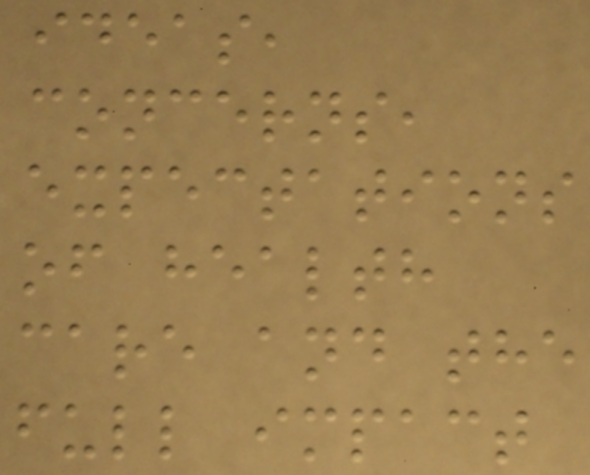ideas,
concerns,
expectations
of health
care and the
full impact
